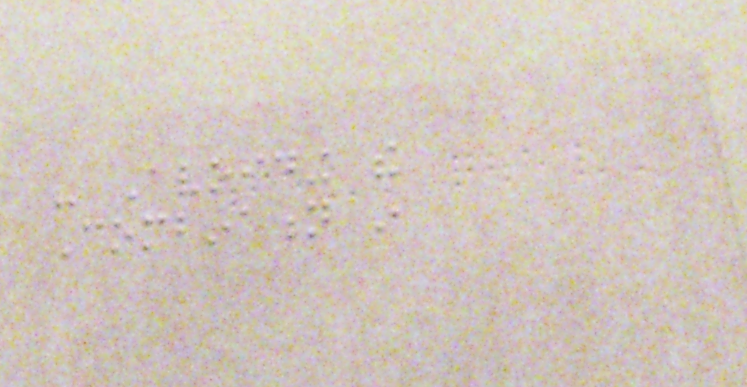- Avoiding the
Combination in
